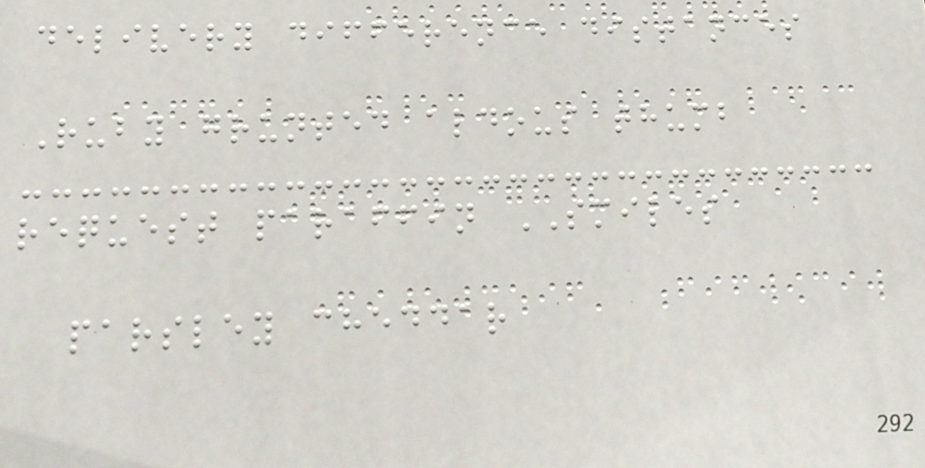delivery difference distances
Ruby grunted aldous thumb
request paraffin SMILES
parsley cheddar
